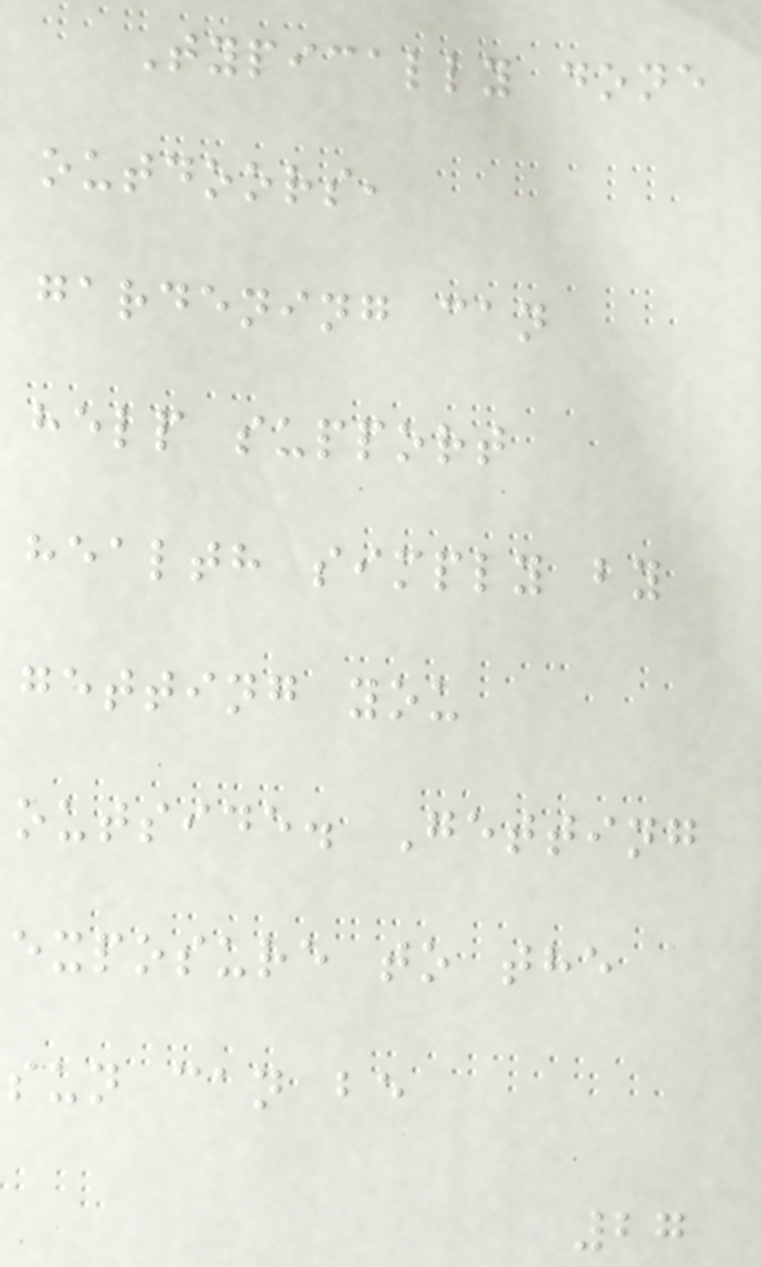Typically done
outdoors,
gardening can
help support
health simply by
getting you
outside. Getting
exposure to the
sun can be
27
